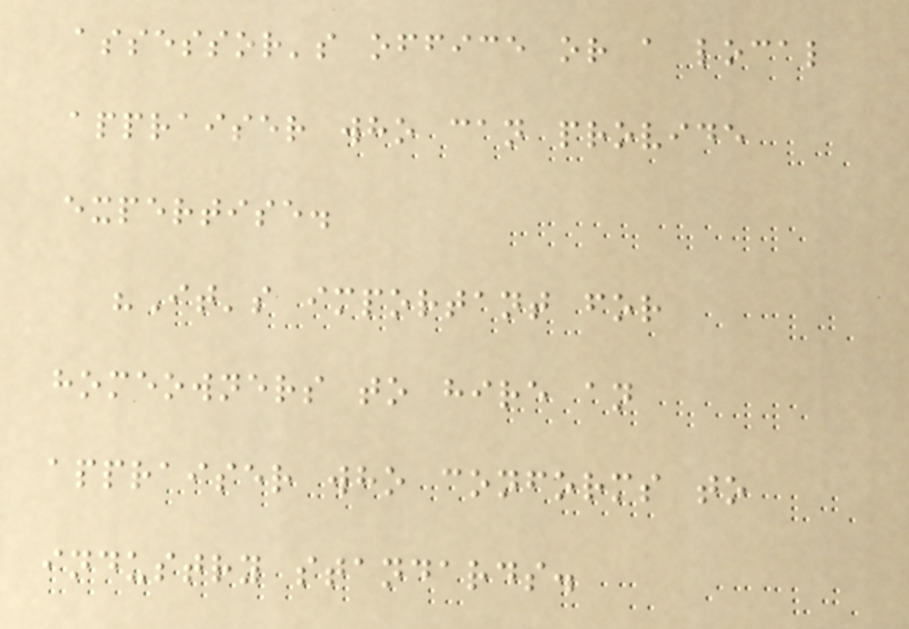assessor's office or a local
appraiser who can provide
expertise.
"It's important for
homeowners to hire an
appraiser who conforms to
industry standards.
